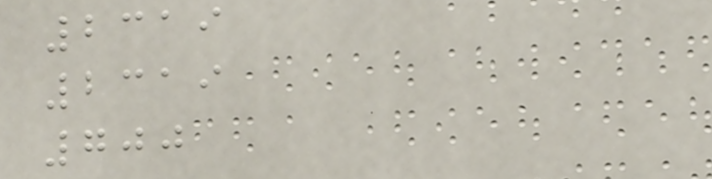2319
2319
700
